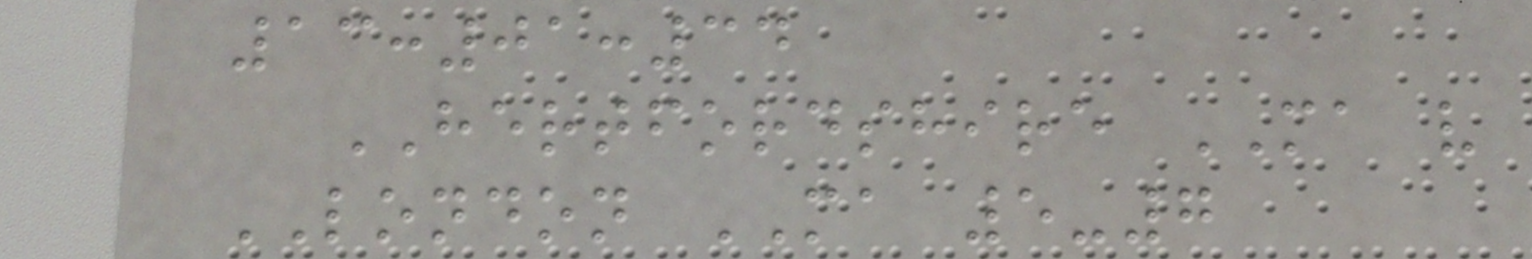13:01:34
HERTFORDSHIRE MA v
LONDON MA 5-7
